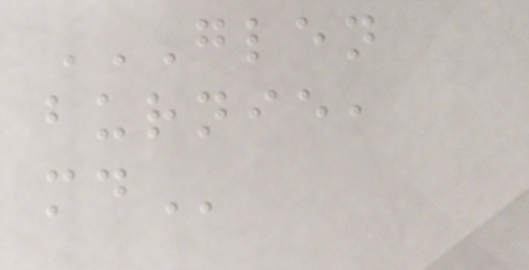GLEN
BURNIE,
MD
